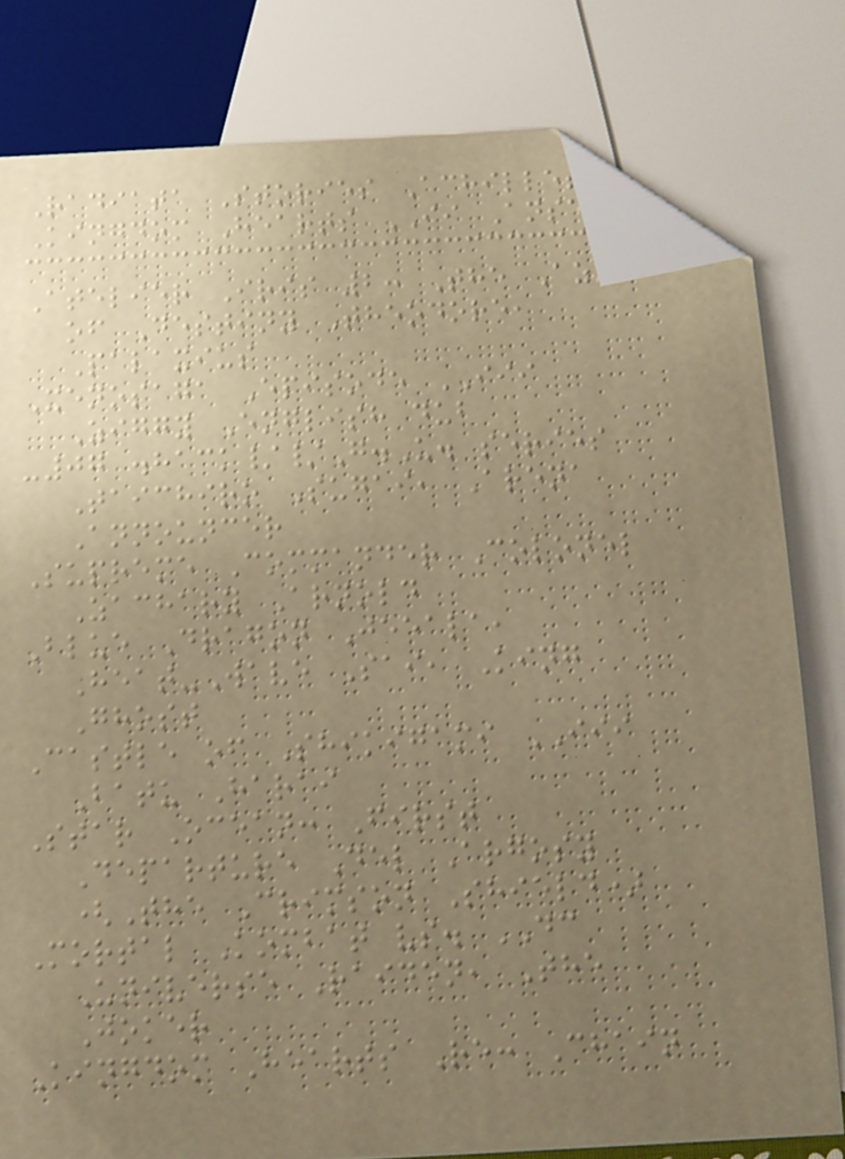Radiata Stories Achilles
Kingdom Hearts II Ansem
Atelier Iris 2: The Azoth
of Destiny Theodore,
Palaxius
Xenosaga Episode III
Ziggy English dub
-07 .hack//G.U. series
Taichiro Sugai, Arena
Announcer
Supreme Commander Colonel
Zachary Arnold
Blue Dragon Jeeala,
Heat-Wave Sai, King
Ghost
Castle of Shikigami III
Batu Harai
Star Ocean: First
Departure Del Argosy
(The Crimson Shield)
Mortal Kombat vs. DC
Universe Raiden, The
Joker
Kingdom Hearts Re: Chain
